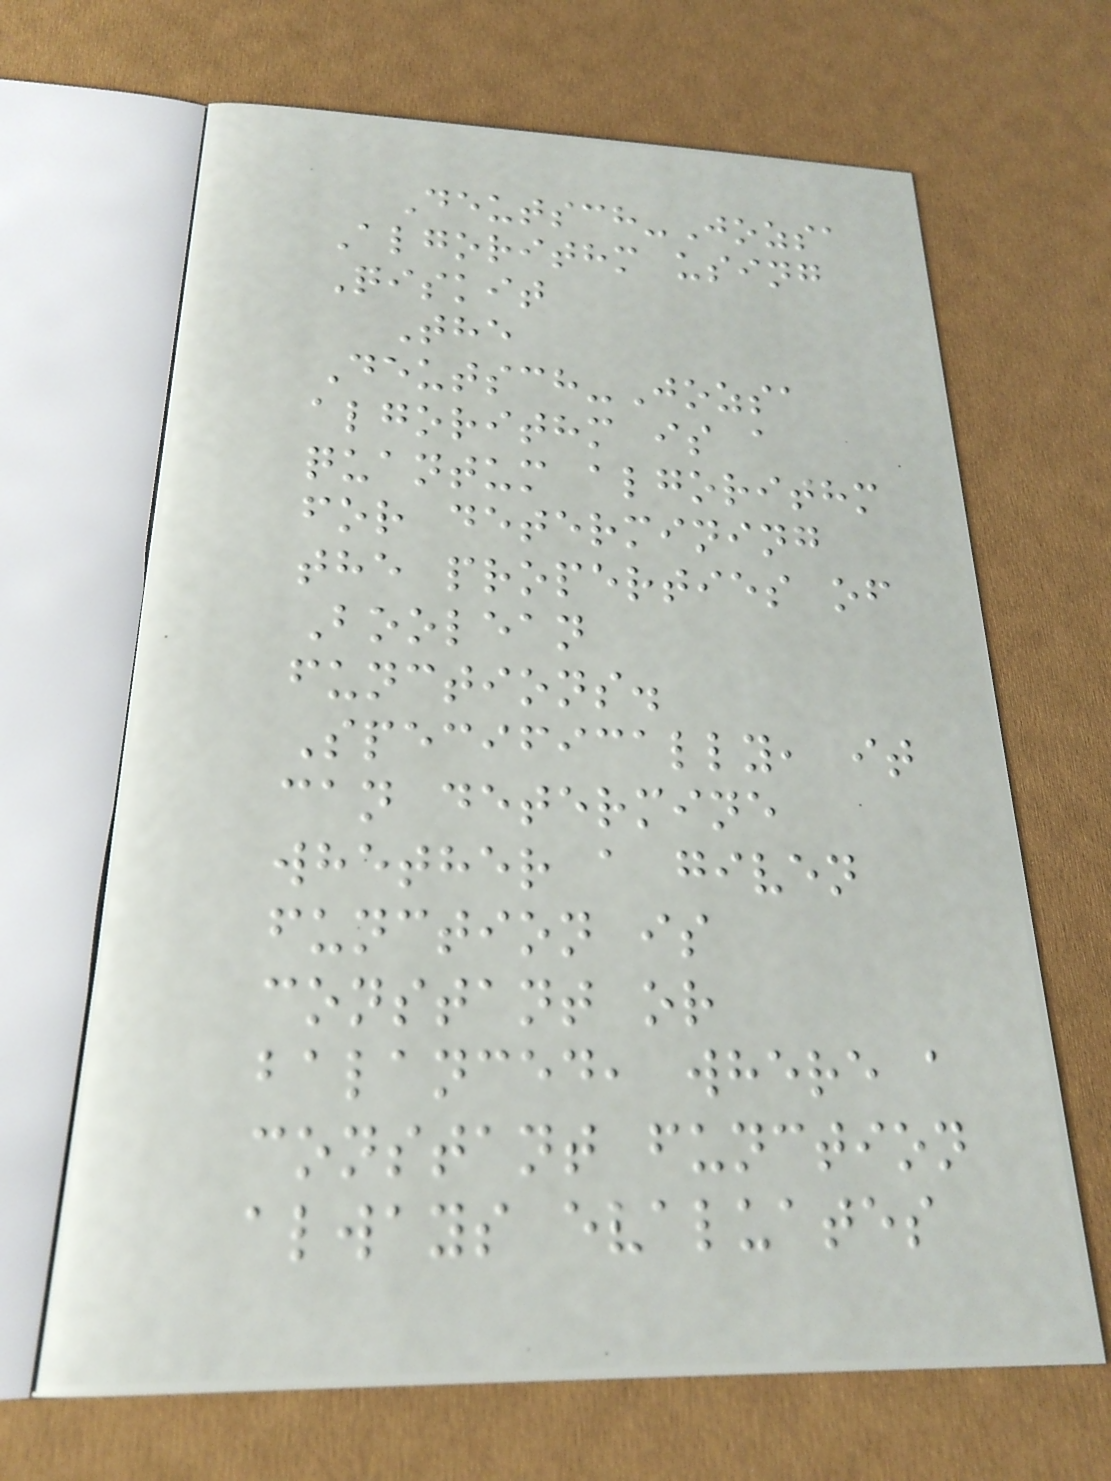Deutsch-Jozsa
Algorithm using
Qiskit
The
Deutsch-Jozsa
algorithm is a
quantum algorithm
for determining
the properties of
Boolean
functions.
Specifically, it
can determine
whether a given
function is
constant or
balanced, where a
constant function
always evaluates
